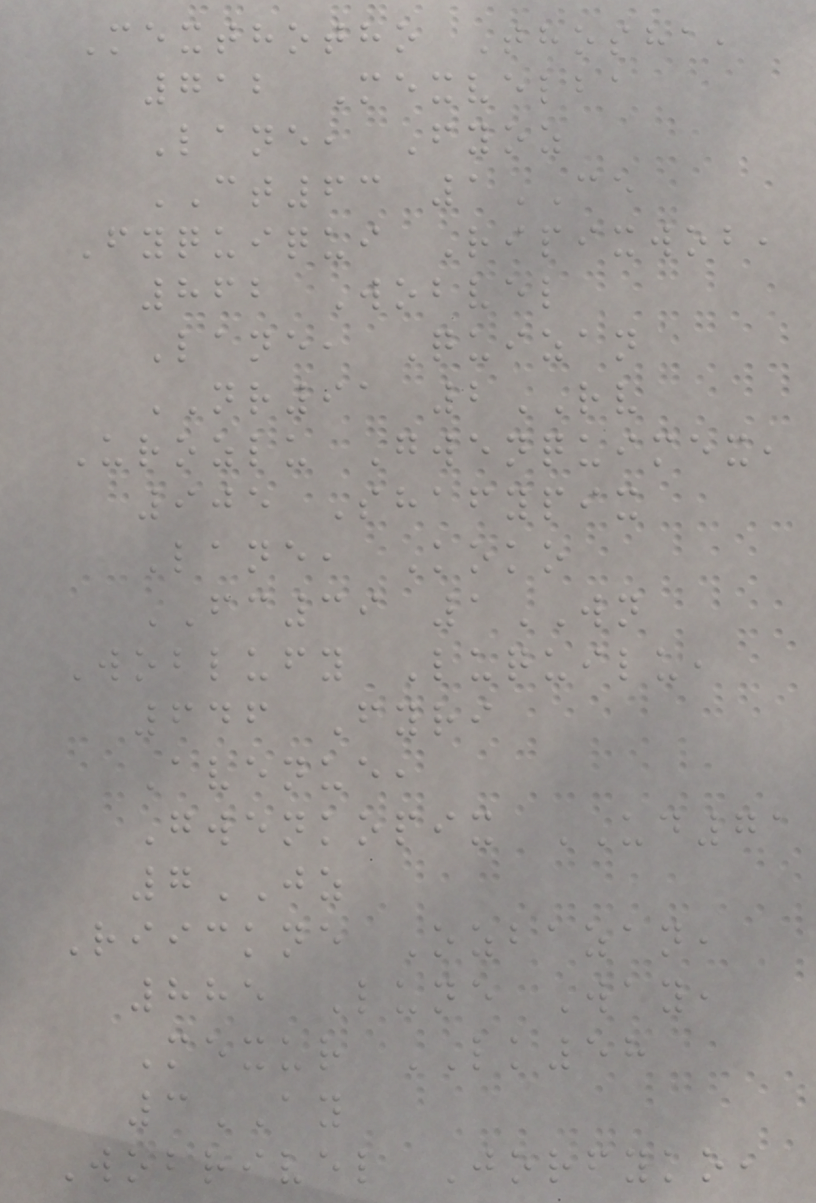Mexthotho Thosha,
712 Mexvelba
Lane, Fyoz
CT63 1CE
Fyquiqui Ripixwob,
862 Wobvel
Lane, Quizan
NR91 2RV
Urozlu Gwenquimex,
905 Shafypix
Lane, Koko
FC39 1WN
Woblufy Luquilu,
646 Fyri
Avenue,
Gwenkopix UD71
7JZ
Riickne Ozbazan,
885 Lune Way,
Mexur LK58
3AY
Wobrivel Jorfyko,
